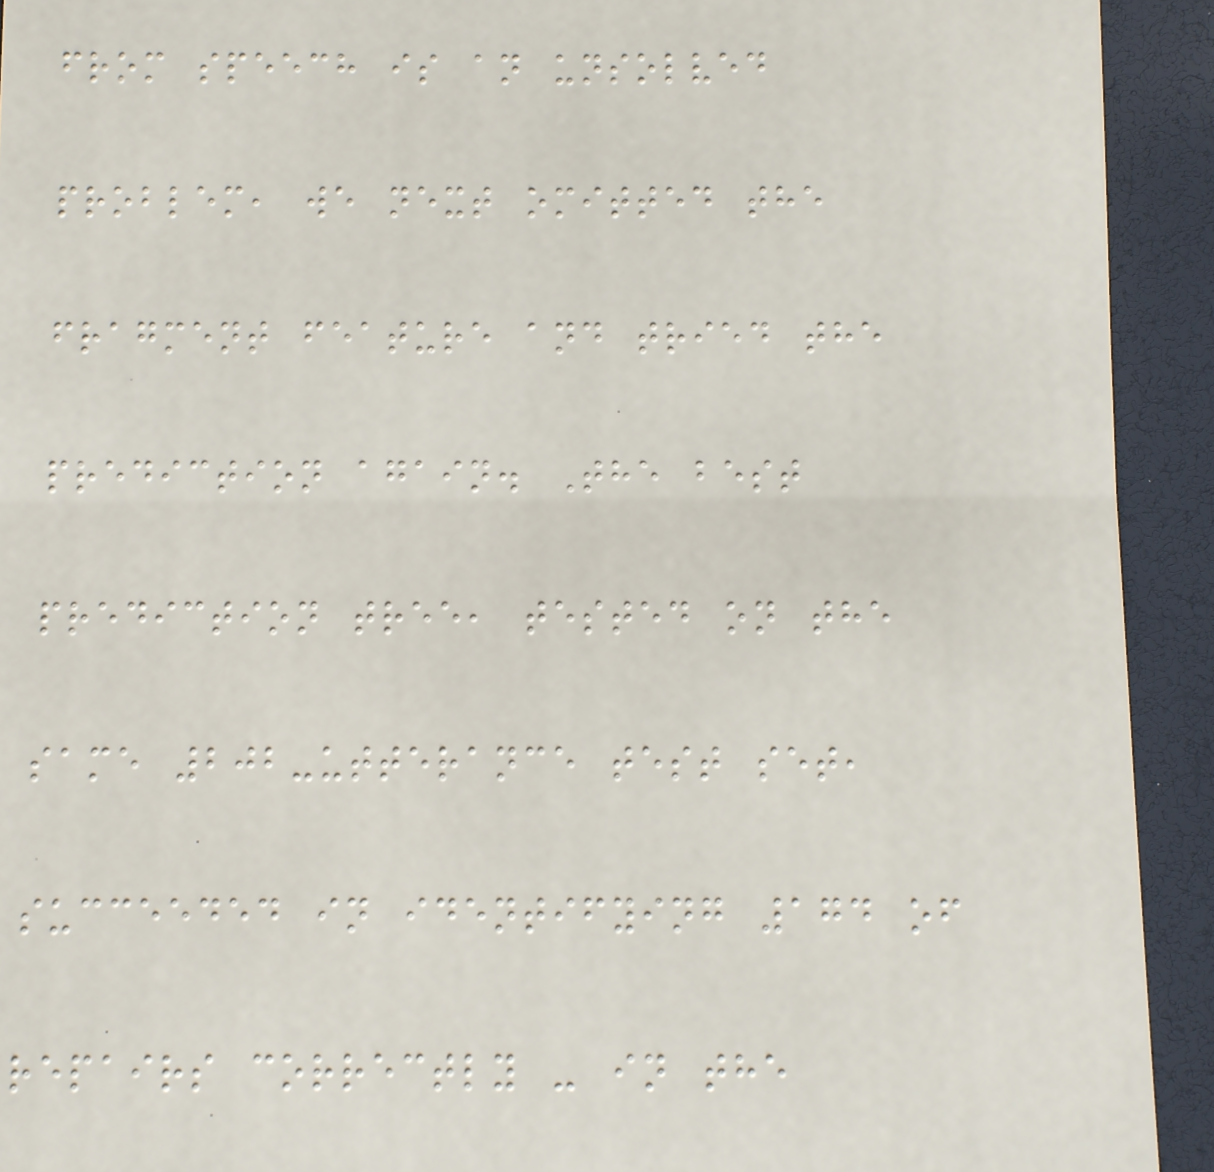from speech is an unsolved
problem, we next omitted the
fragment feature and tried the
prediction again. The best
prediction tree, tested on the
same 202-utterance test set,
succeeded in identifying 174 of
repairs correctly - in the
